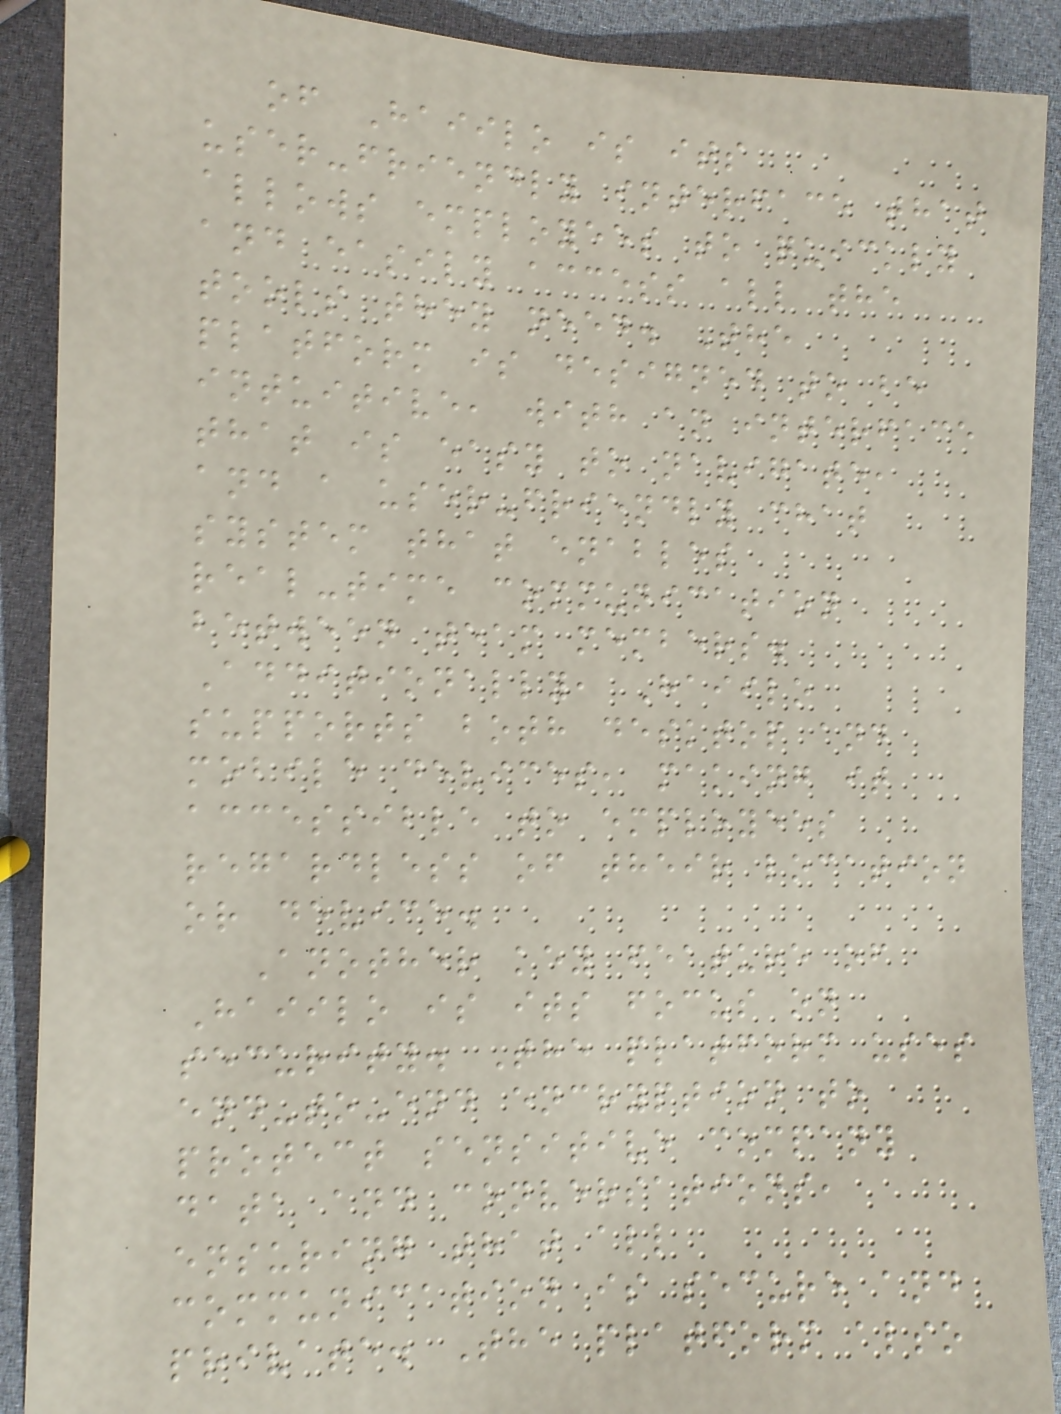of Haiilo is its
user-friendly interface that
allows employees to quickly
and easily access all the
tools they need. The
platform is designed to be
intuitive, with an interface
that is easy to navigate,
and a user-friendly chat
system that enables
real-time communication
between team members.
Additionally, Haiilo
supports both desktop and
mobile devices, making it
accessible to employees
regardless of their location
or device.
Another key feature of
Haiilo is its focus on
security. The platform uses
end-to-end encryption to
protect sensitive company
data and conversations,
ensuring that all
communication is secure and
private. The platform also
